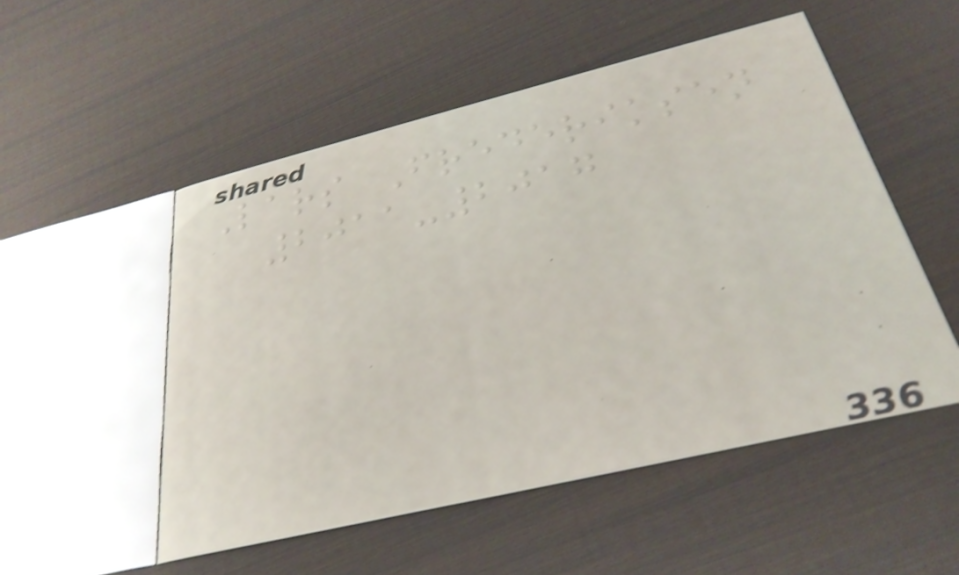Lars Frederiksen
2011-2017
